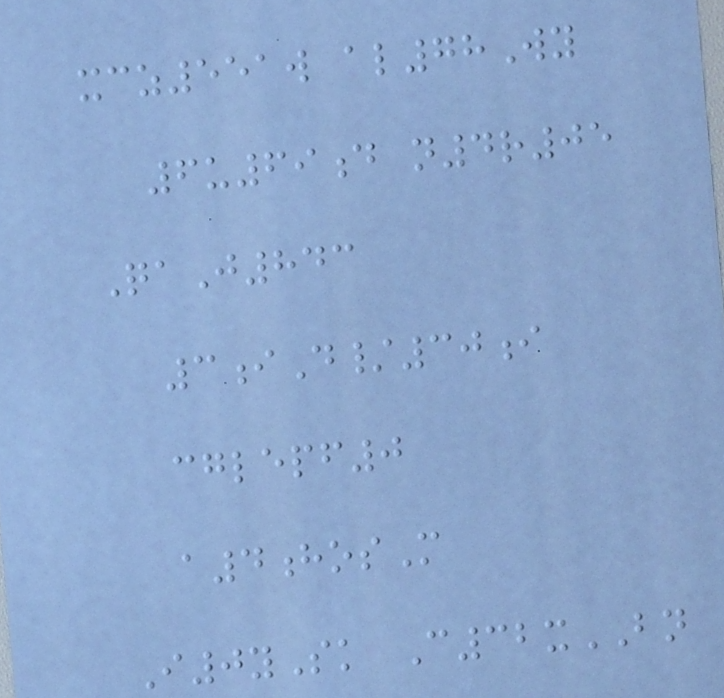xcz551w al78Wy
6u69d n4r05
QaJ843
3iD/30i
cglepf0
a4hosM
I0ySk C32xBN
